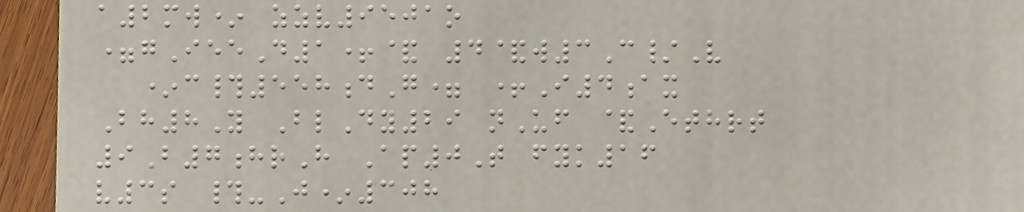a2mw* zzv9501o
=gIeeD1+& 4&w3C/V
*c#558dG= +I4ax
Bh8Y BlDy29 nUf &Ethrt
9B7hrH Ap0T fyk16
v3s #-J*308
